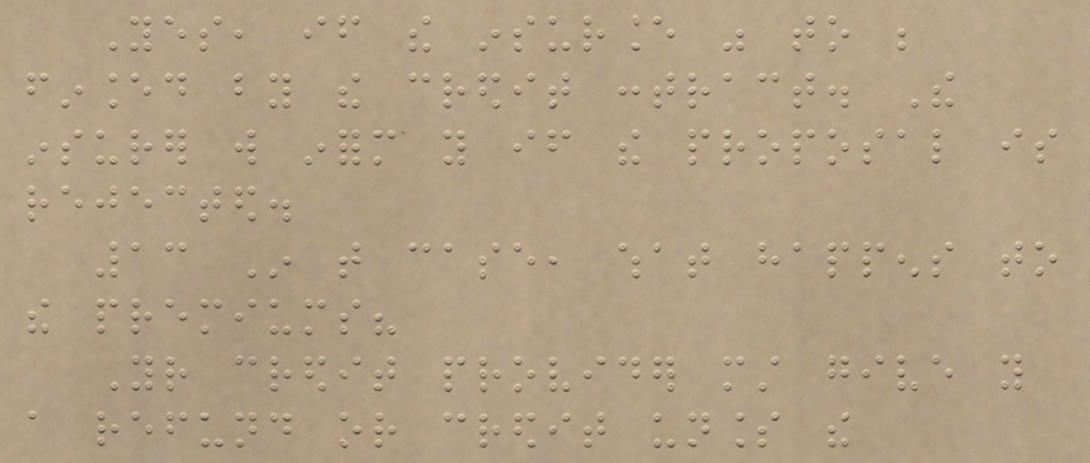Yes, if the insurance was to be
financed by the credit contract. The
insurer will inform you if the proposal is
rejected.
13 In that case, what happens to
the premiums?
Your credit provider must give you
a refund or credit unless the
